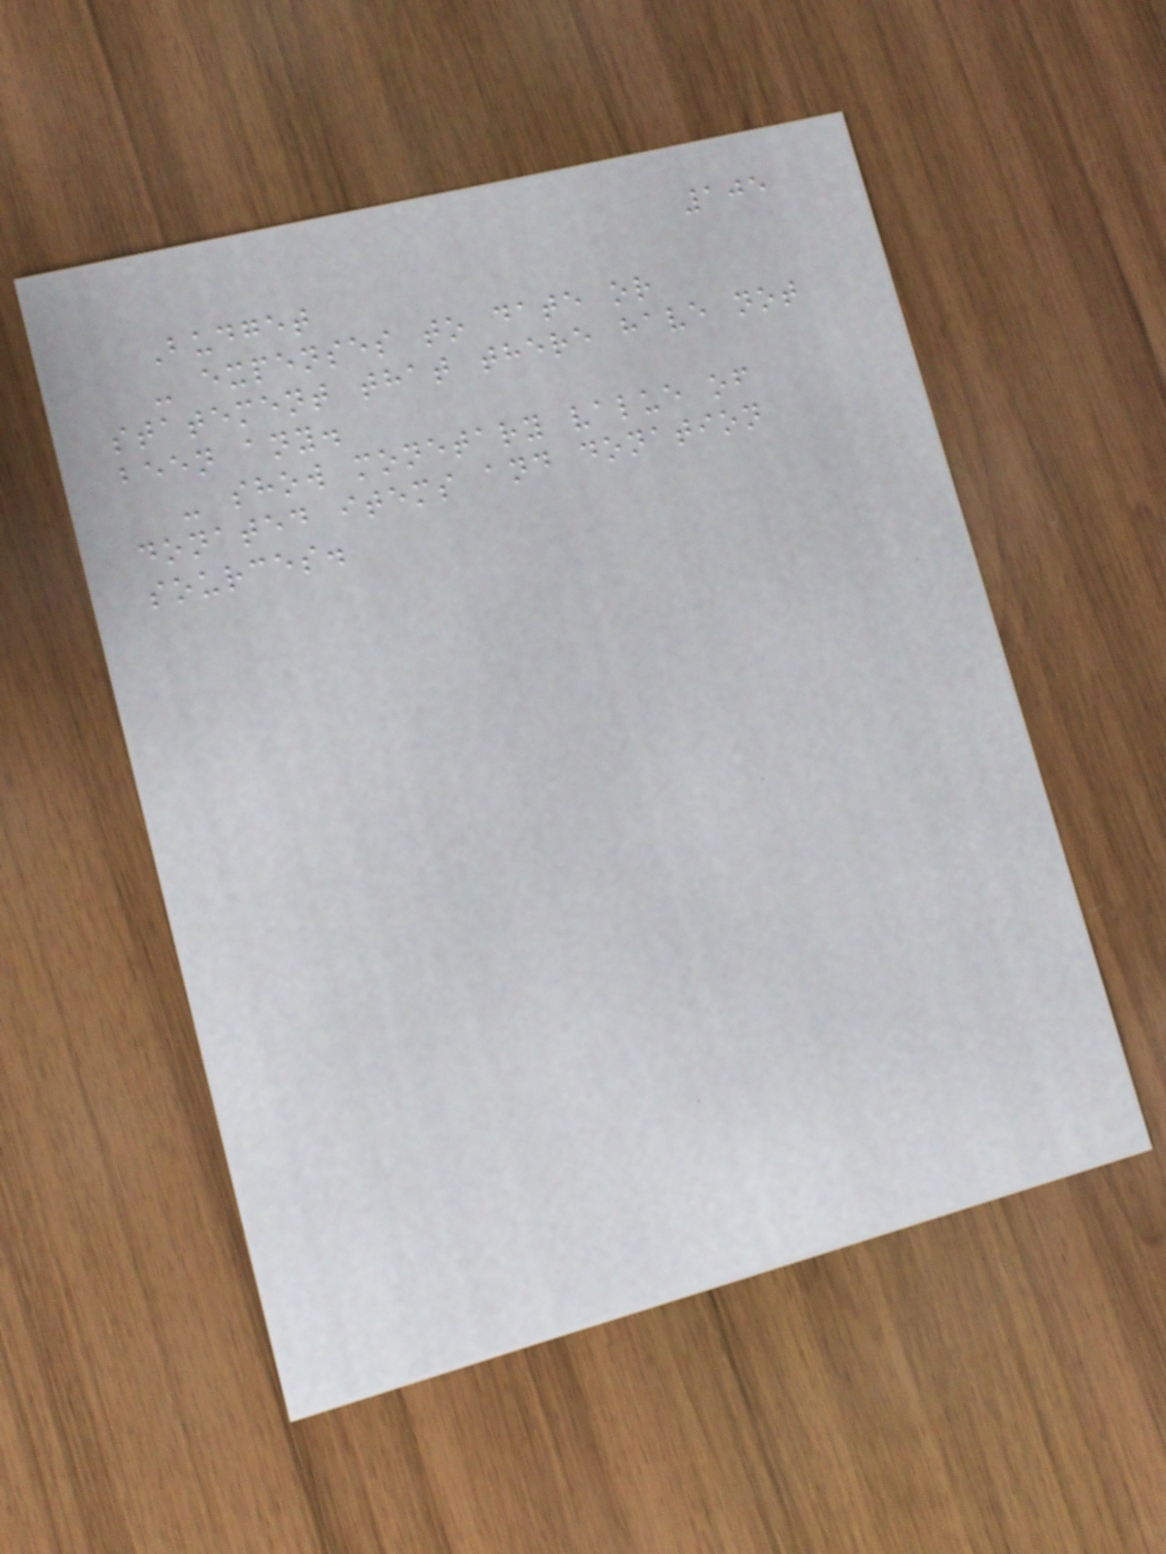105
Budget
- expenses to date or
statement that there have not
been any.
- show monetary value of
donated items and donation
sources.
